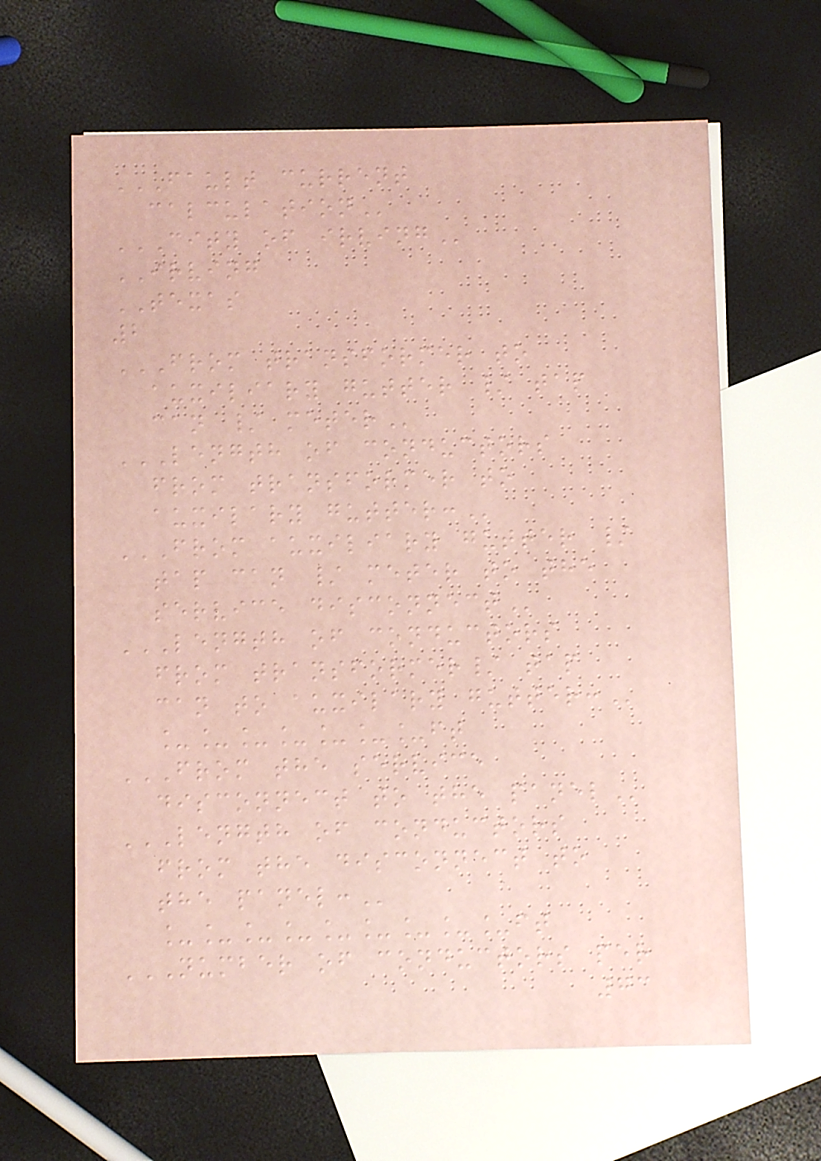FAULT CURRENT
CALCULATION
CITY OF IRVING
IRVING
TEXAS
2
FROM TRANSFORMER TO
AUXILIARY GUTTER / TAP
CAN / METER
LENGTH OF CONDUCTORS
FROM TRANSFORMER TO
AUXILARY GUTTER:
FROM AUXILIARY GUTTER /
TAP CAN / METER TO THE
SERVICE DISCONNECT
LENGTH OF CONDUCTORS
FROM TRANSFORMER/ TAP
CAN TO AUXILARY GUTTER:
_______ft
FROM THE SERVICE
DISCONNECT TO THE PANEL
LENGTH OF CONDUCTORS
FROM THE DISCONNECT TO
THE PANEL:
_________ft
NUMBER OF CONDUCTORS PER
73
